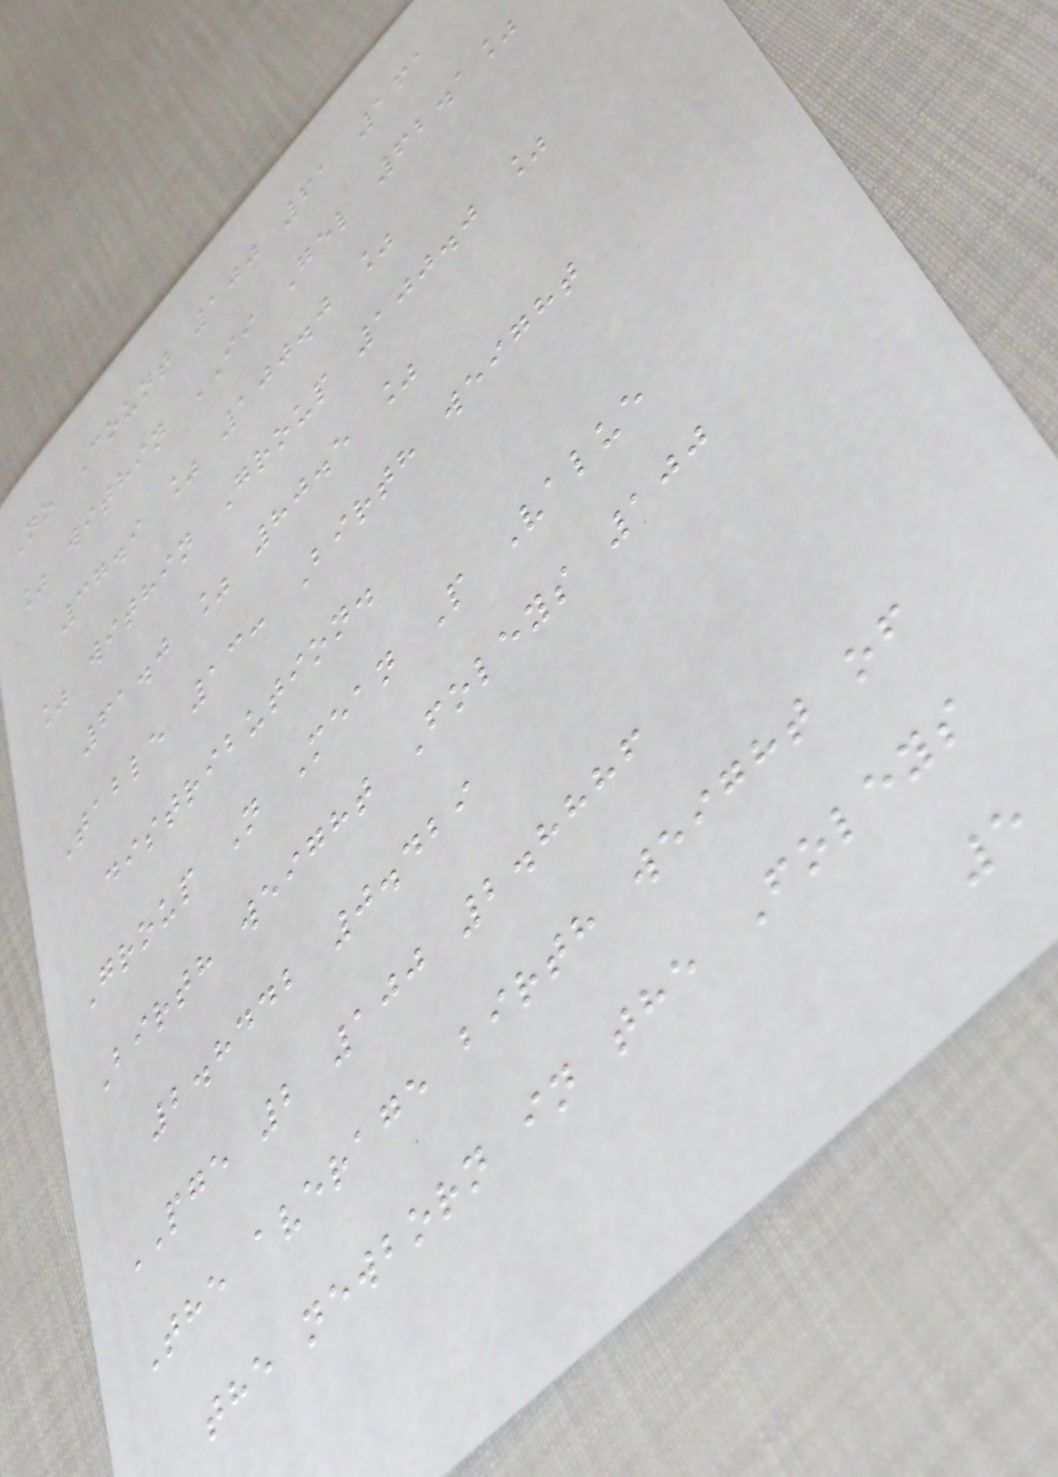No Count 100 61 161
% within II Gel 62.1%
37.9 % 100.0 %
% within Group 100.0 %
61.0 % 80.5 %
Table 13: Birth weight
distribution.
Group N Mean P Value
Birth weight Foleys 100
2.8442 0.429
PGE 2 100 2.8886
The average birth weight of
the newborn in the Foleys
5
